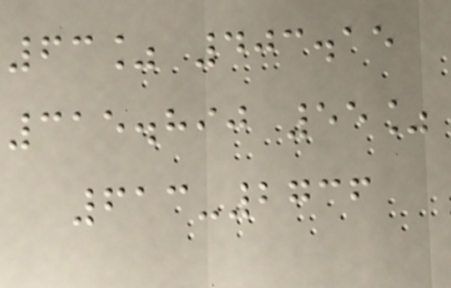63% 403.15
315.890 55%
613-2736
